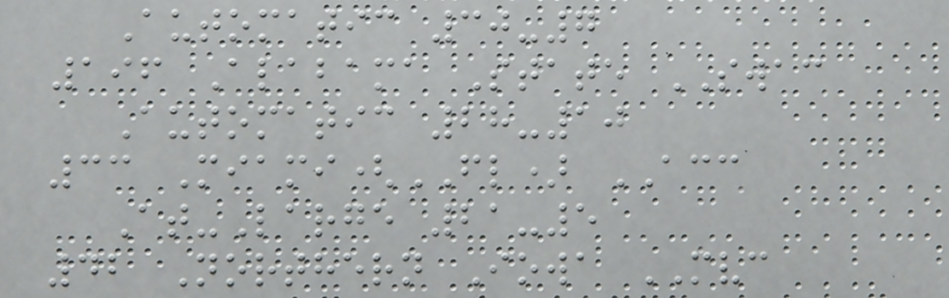Automatic 30-7
196 Alabama State SWAC
Automatic 28-10
33 Miami(FL) ACC
At-Large 21-5
42 Northern Iowa MVC
